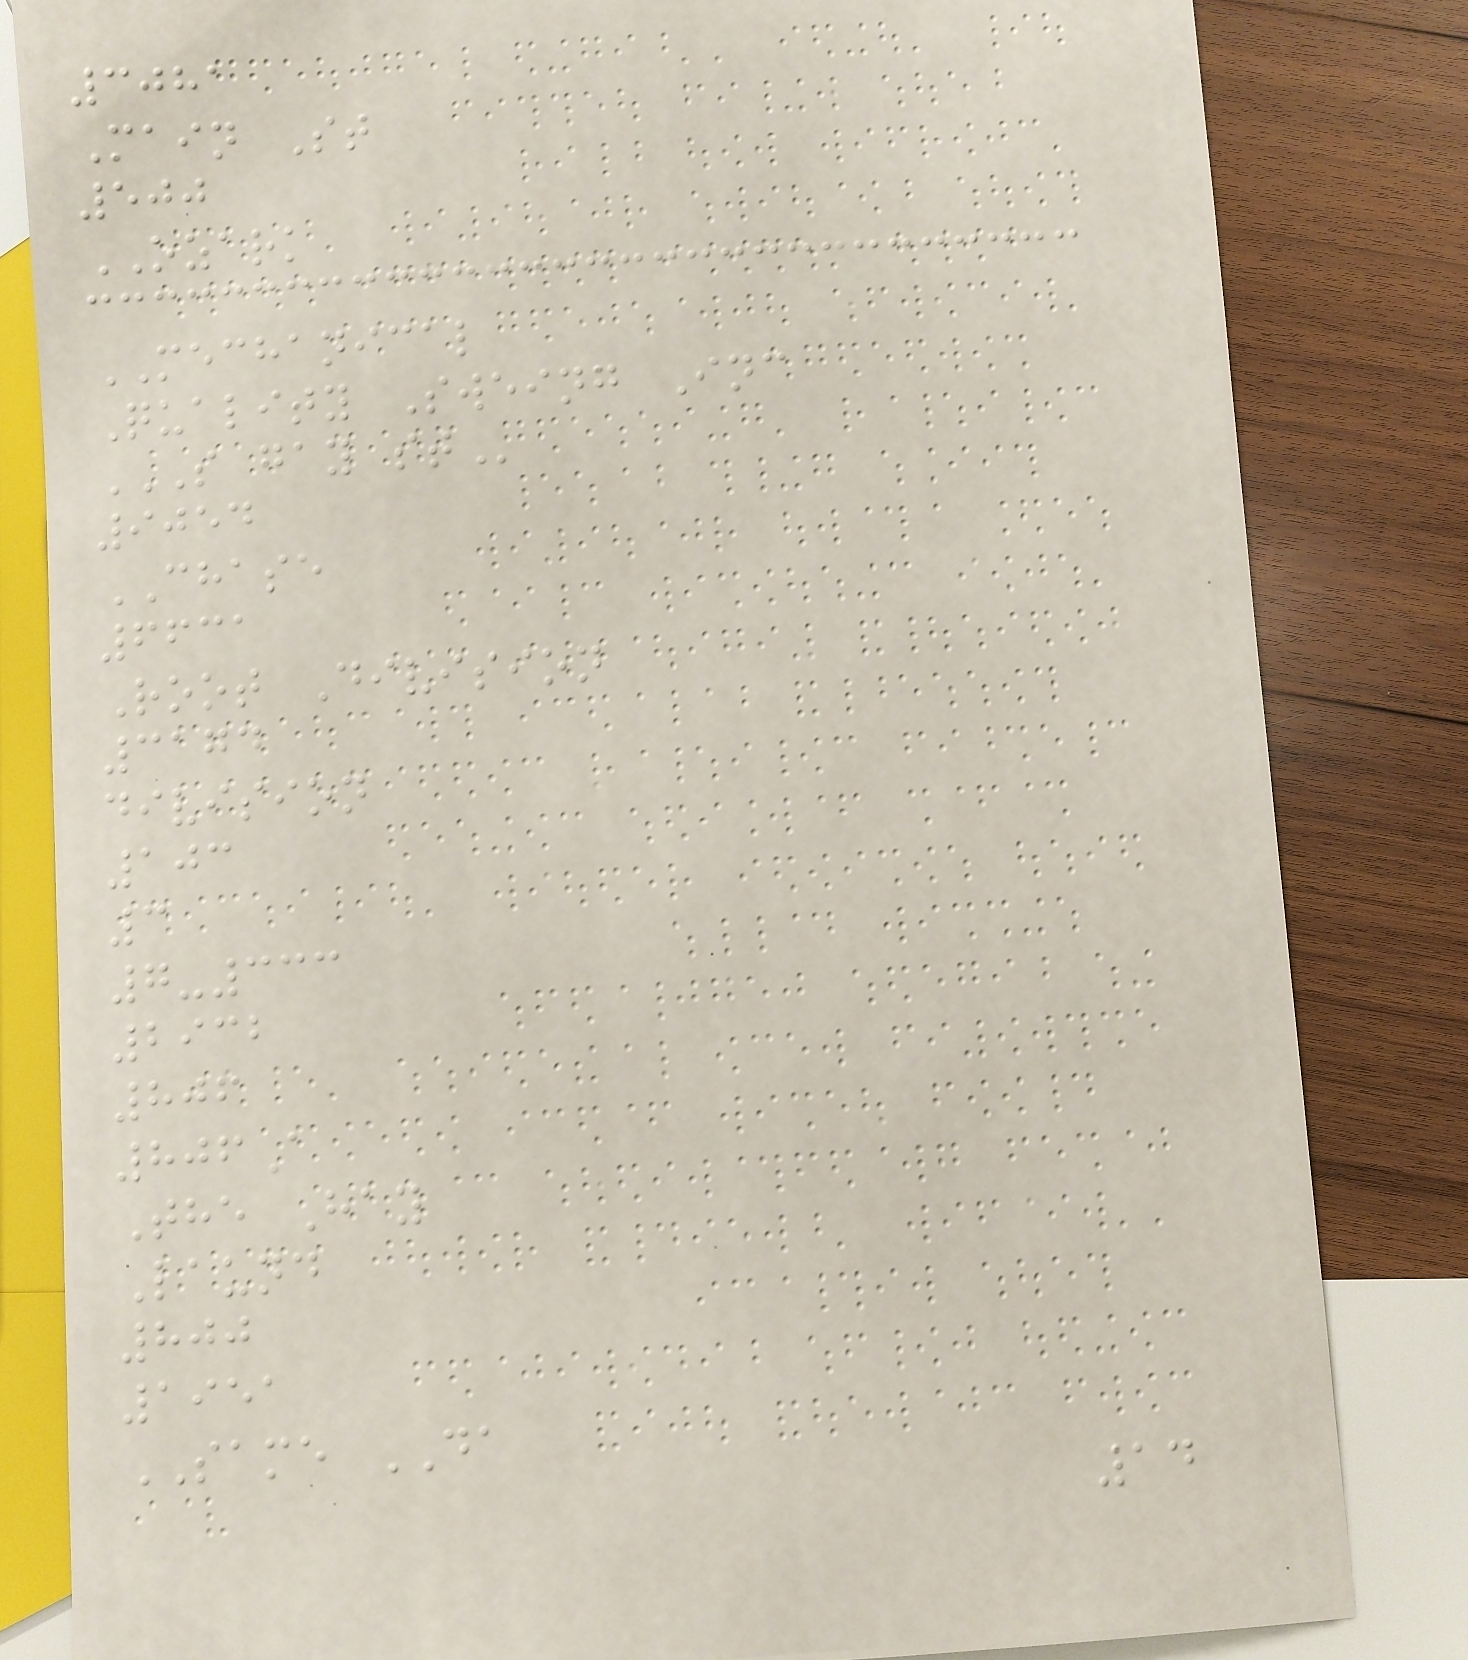3081
Main St
500
OZARK
MECHANICAL
Quality Sweing Inc
S GAY ST
9054
CHASE
6631
Root Division
3174
division
103
3
7-333
2932
806
806A
The Hay
Laund
800
1951
SAME DA
14
